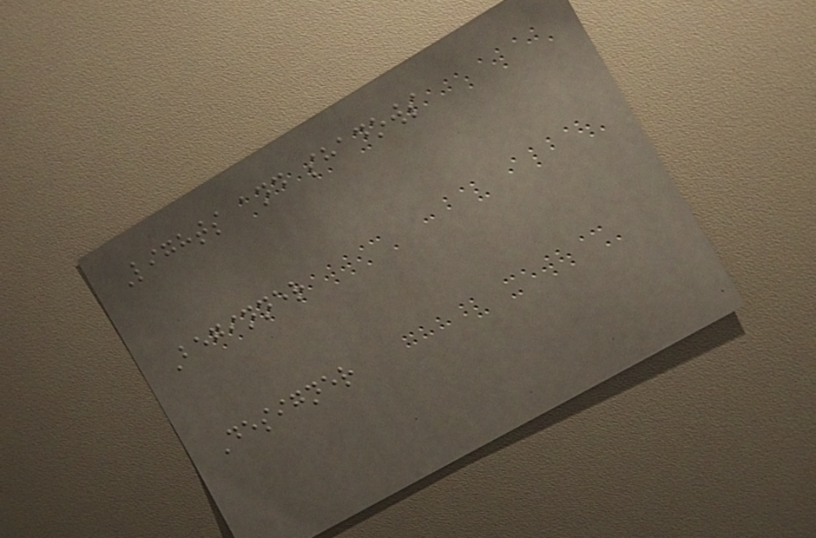Lights and shadows
Beginner
Designer
